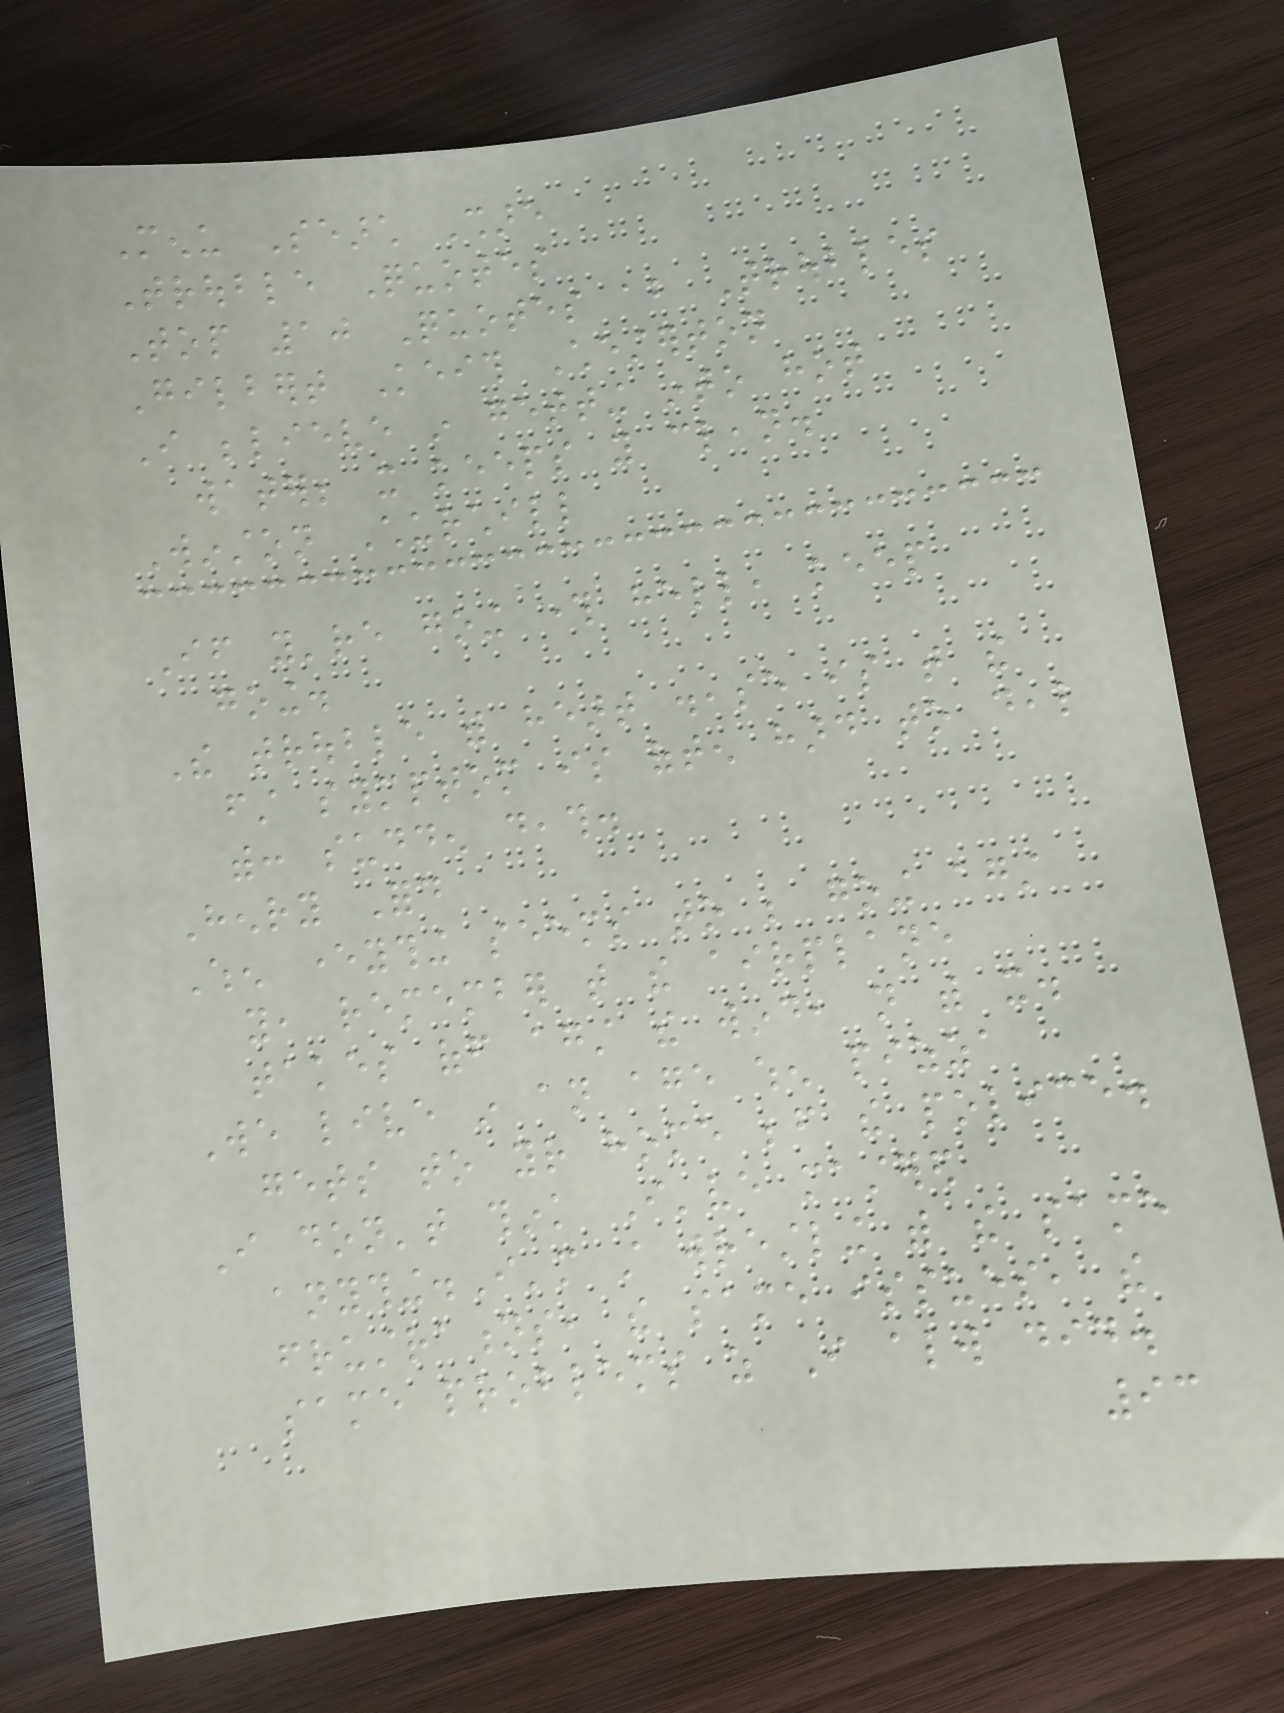Menu Search Share
Trouble Quotes
Top 10 Quotes about Troubles
Gilbert Keith Chesterton
I believe in getting into hot
water; it keeps you clean.
Winston Churchill
If you're going through hell, keep
going.
The trouble with heart disease is that the
first symptom is often hard to deal
with: sudden death.
Henry Ford
When everything seems to be going against
you, remember that the airplane
takes off against the wind, not with it.
We live in an age when pizza
gets to your home before the police.
I don't think I've mastered
anything.I'm still wrestling with the same
frustrations, the same issues, the
same problems as I always did.
93
